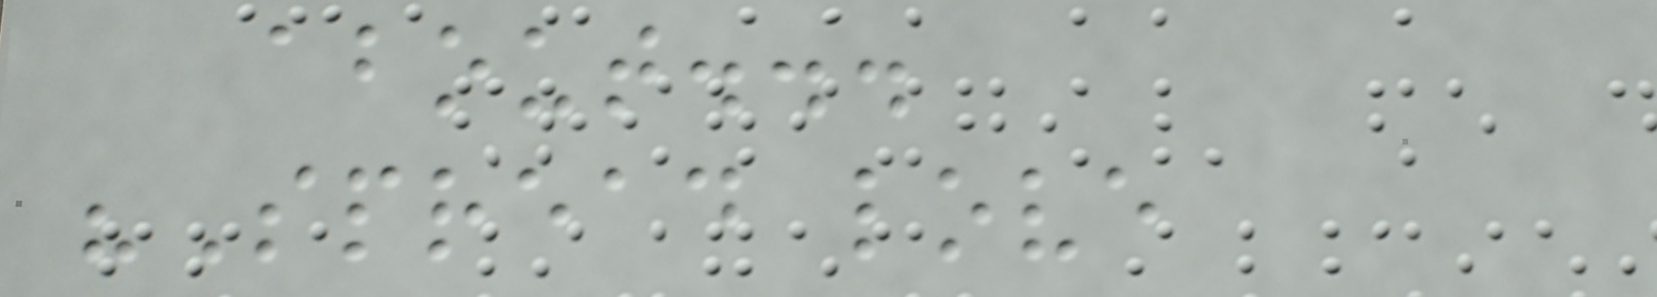about...
"Spread love
